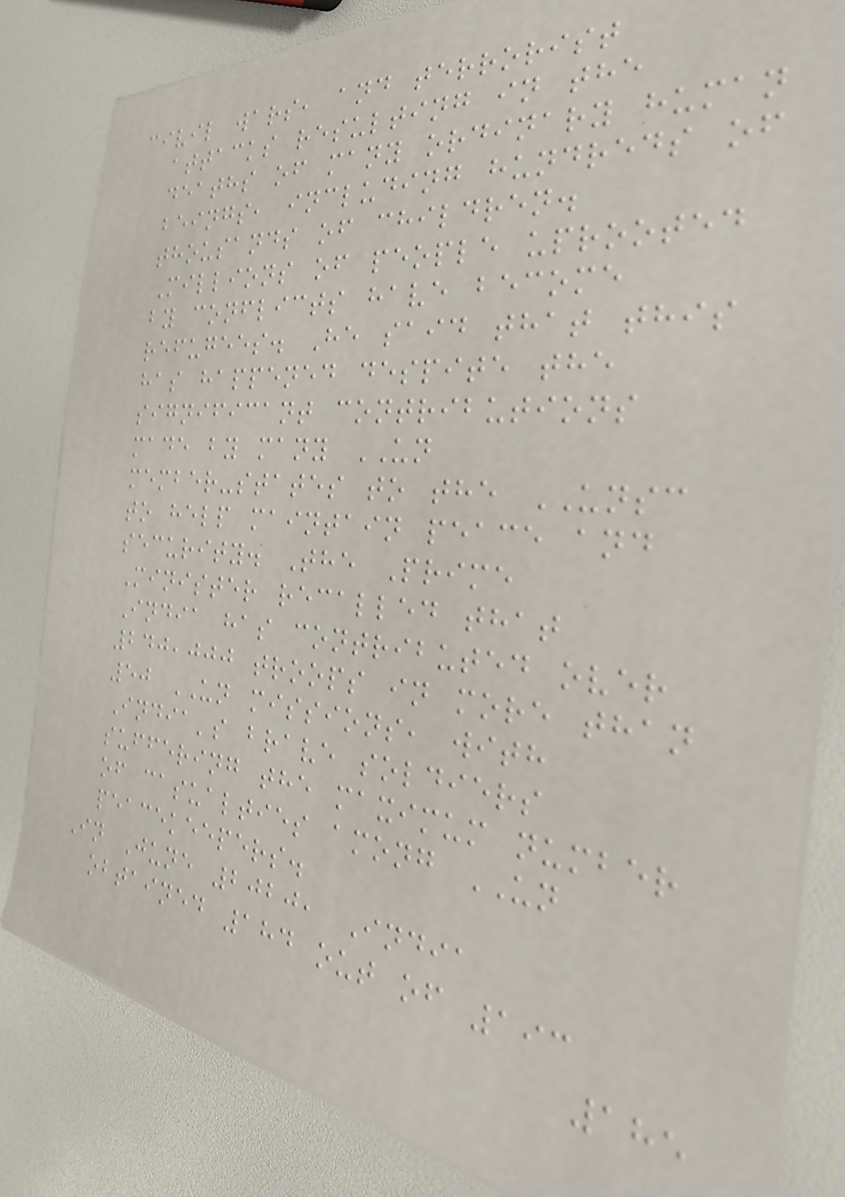civil wars, and terrorist
attacks resulting in the
deaths of many ordinary human
beings, including hundreds of
thousands of children.
Millions of people uprooted
by conflicts have become
refugees. He said that this
has happened despite the
significant contributions
made by many UN
member-states to the UNSC
to help maintain peace and
security. The Prime
Minister recalled that
India has contributed over
240,000 troops in more than
50 UN missions, with
India's brave soldiers
suffering the maximum number
of casualties among UN
peacekeepers.
In June 2020, India
obtained 184 out of 193
185
